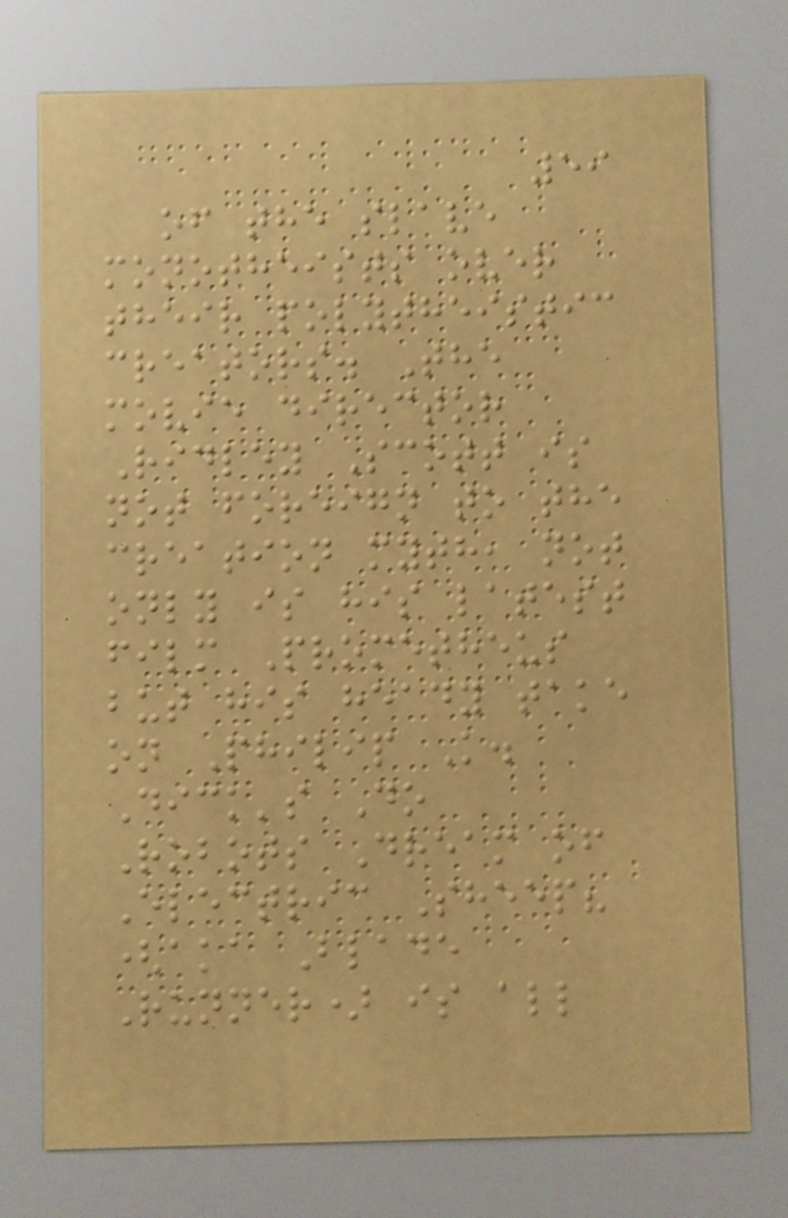59
of the slave
monotheists over
their polytheistic
creators. The
movie director
Ridley Scott is
not foreign to the
creation myth, not
only is his latest
film Prometheus
but his heady take
on Philip K.
Dick's Do
Robots Dream of
Electric Sheep?
(aka Blade
Runner) is all
